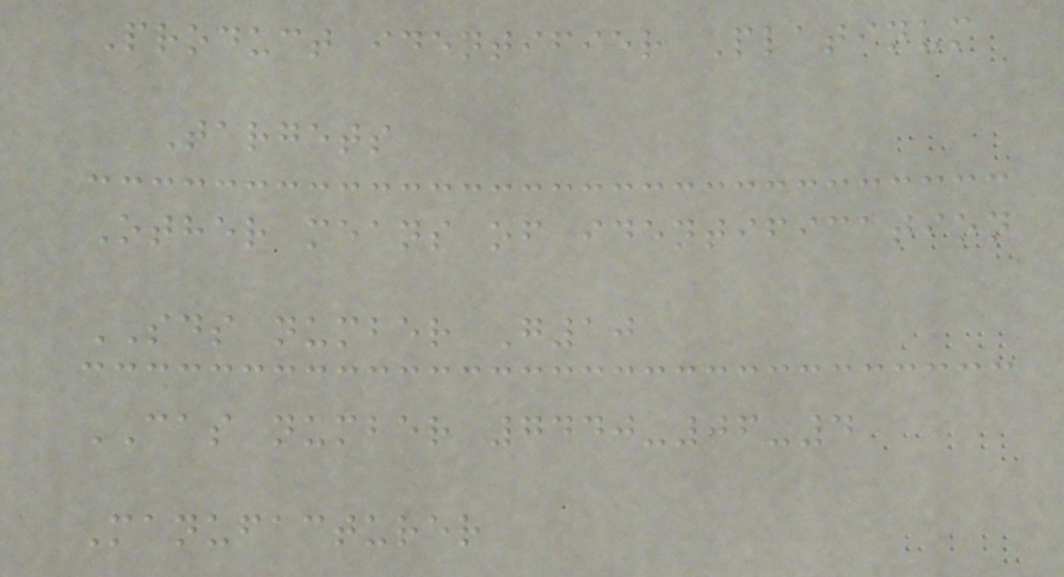Product identifier Platinum
Targets
Other means of identification
SDS number G10
CAS number 7440-06-4
Manufacturer
